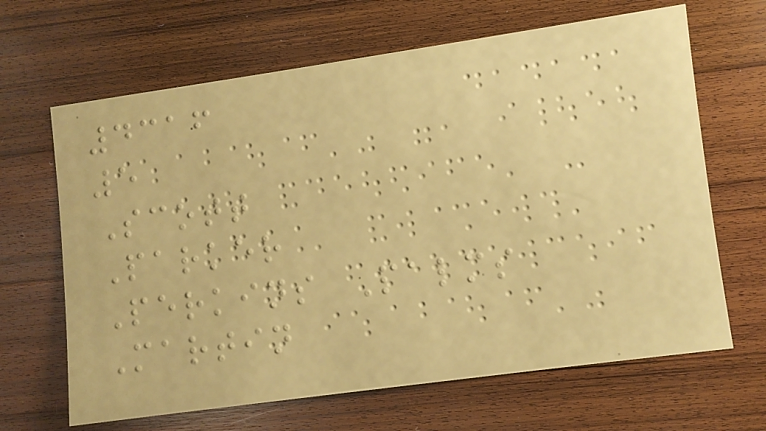4316
5
Scott
Parker
Perkins Palms
Martin
